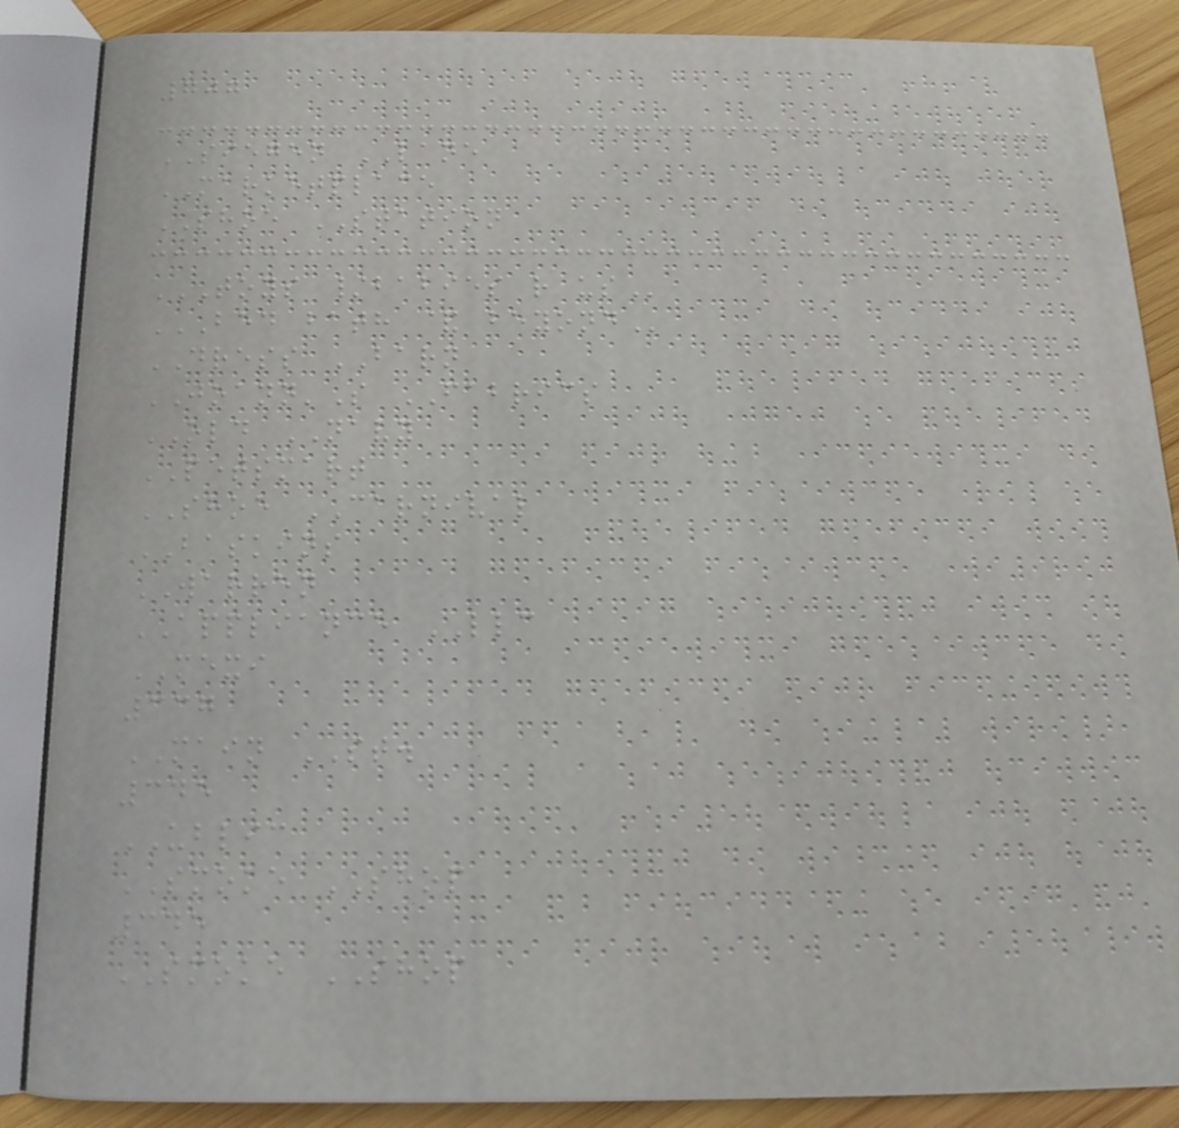707
SIEGEN LANE
MARKETPLACE
SHOE STATION
TOYS /BABIES R US
BED BATH & BEYOND
DRESS BARN
JOANN'S FABRICS
OLD NAVY
PETSMART
SHOE CARNIVAL
BASKINS
WARREN
APPLIANCE LLC
MEXI
337
MAIN ST.
345
UBLIC
SMOKE SHOP
345
SMOKE SHOP
